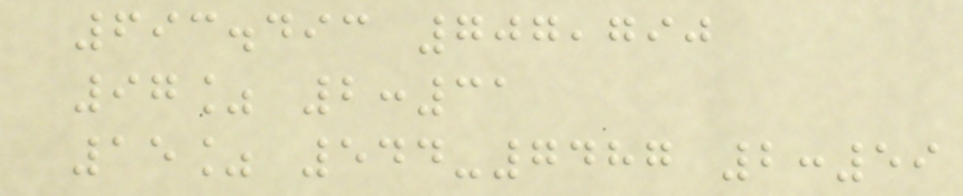693.493 707,790
97% 2:31
15% 544-7487 2:59
